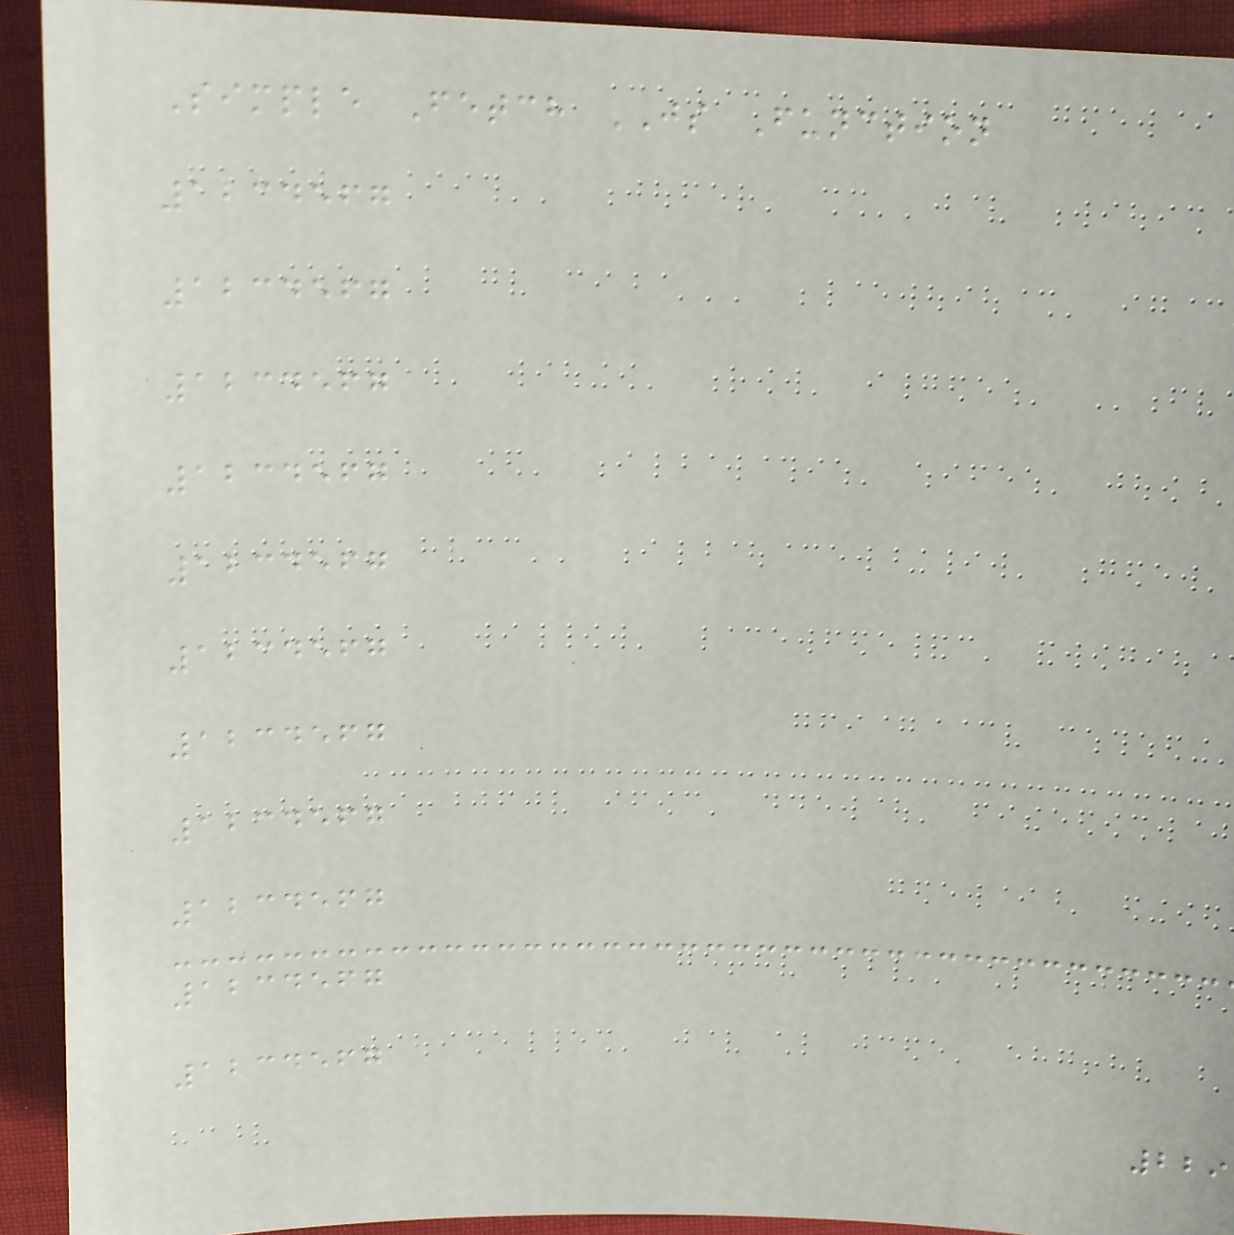Simple Fetch JS Function
1234567
1234567
1234567
1234567
1234567
1234567
1234567
1234567
1234567
1234567
1234567
229
